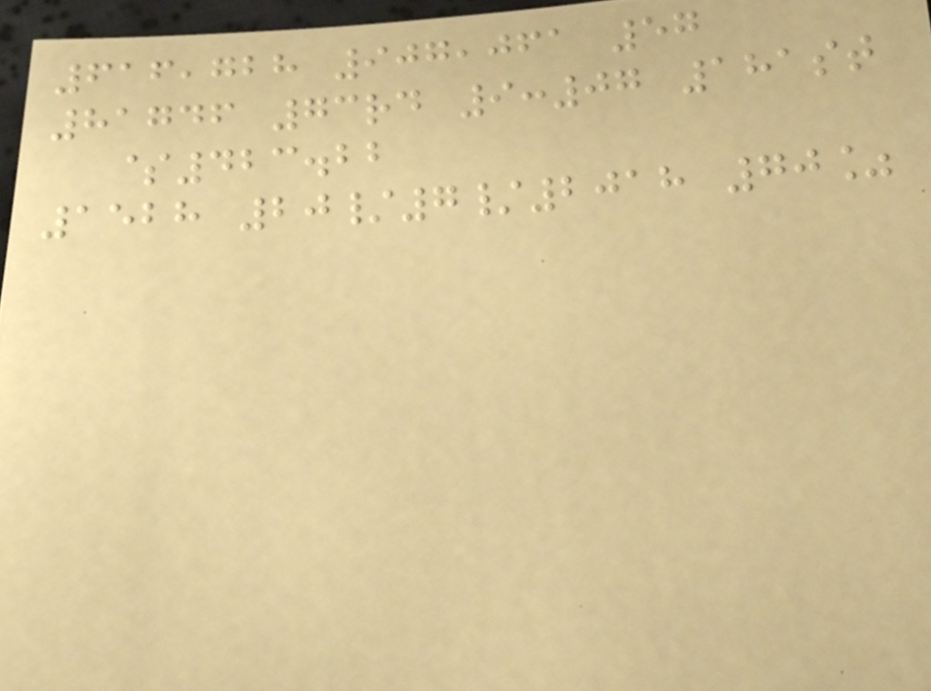616,728 907,061 57
81746 73rd 9:07 181st
$423.22
1528 20/7/2018 70%
